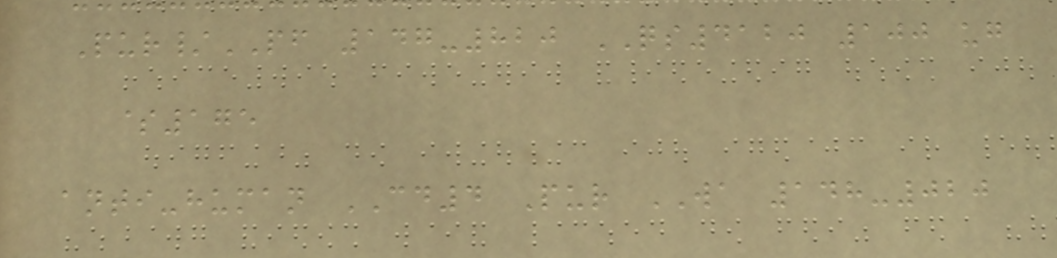Pur/PF 147-820 QS4120 100 ug
$175
anti-human CD4 Pur WA 148-020
